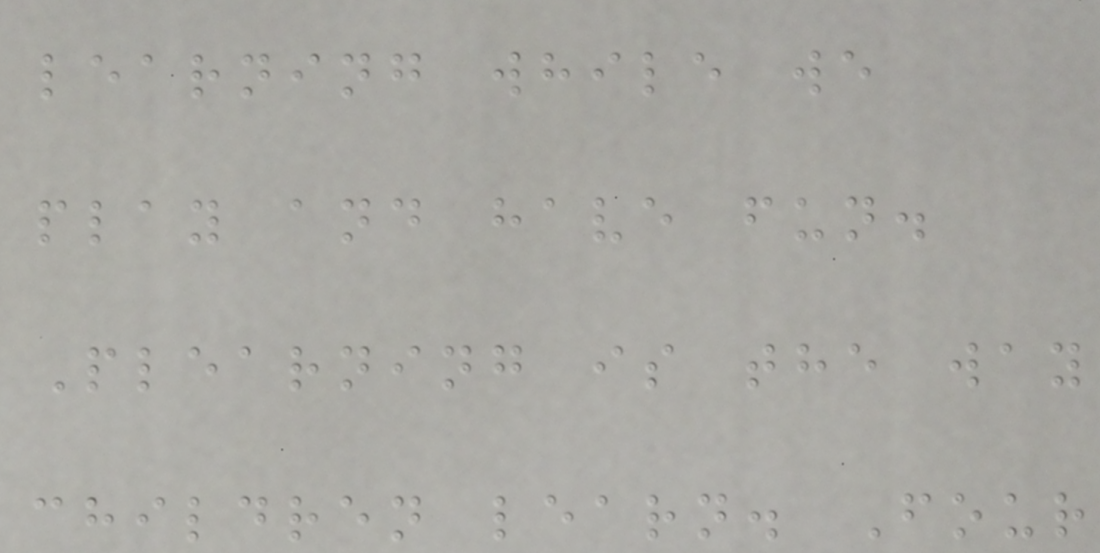learning while we
play and have fun.
Plearning is the way
children learn. Four
